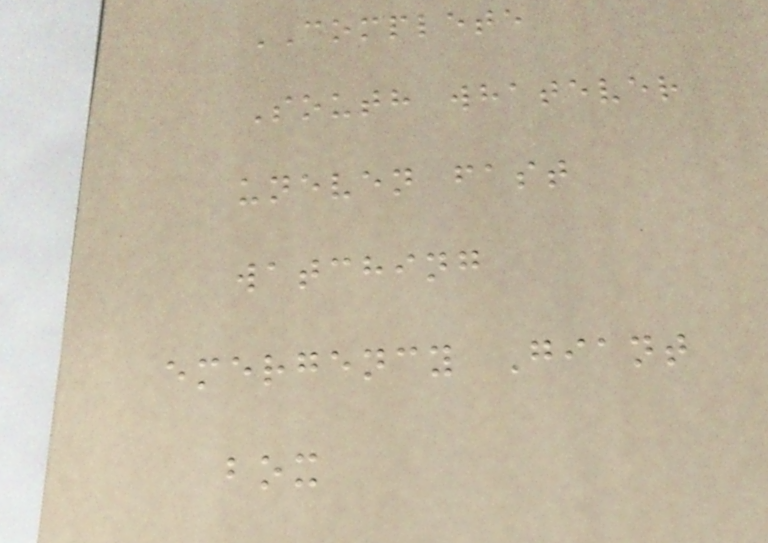COMPLETE
South whatever
uneven fast
watching
emergency Giant
box
